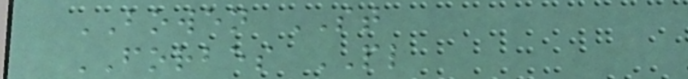BOWEN ST
FORBES PL
